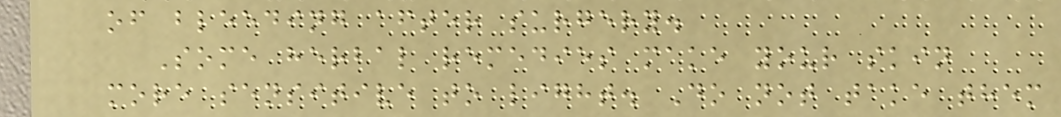of bleeding after surgery.
Some herbal remedies make your skin
more sensitive to light. Do not take them
